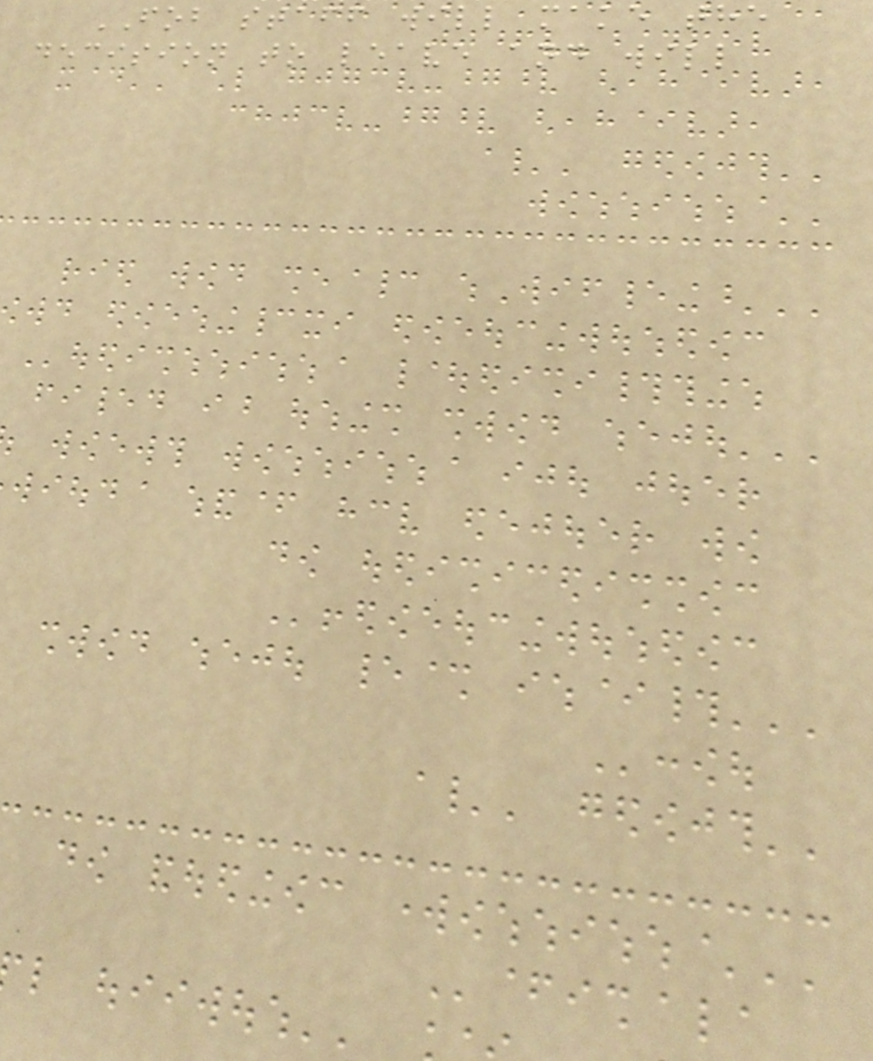FOB staff will make the
decision to leave and will
